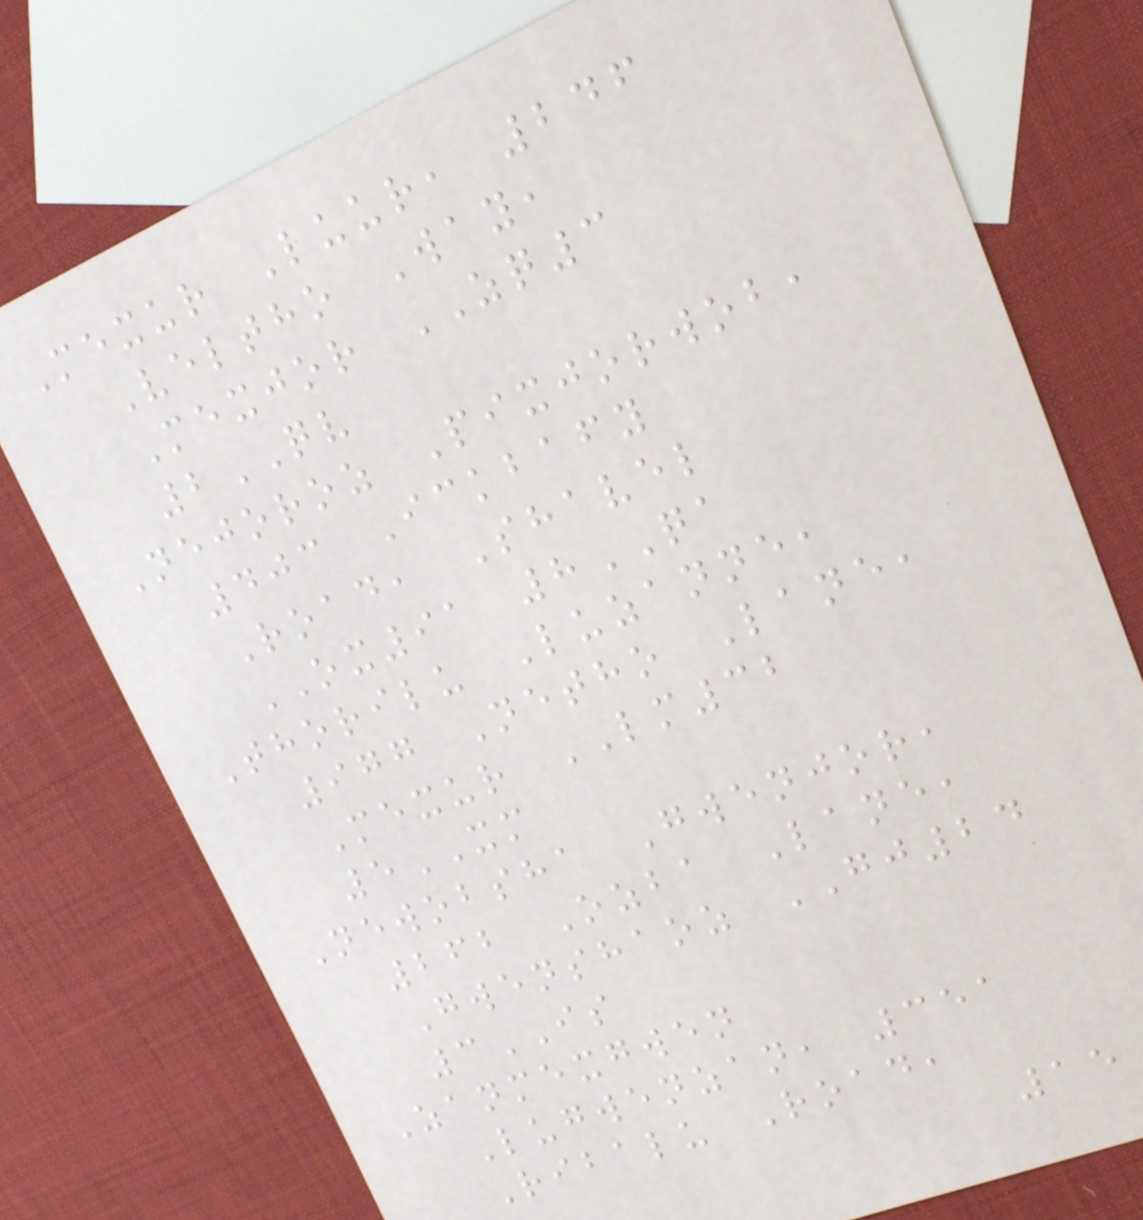Mexur Luur, 246
Veltho Way,
Mexjor ZQ3
2QV
Nejoroz Pixjorwob,
403 Ickbafy
Road, Shavel
OX91 8QA
Thorilu Luzanne,
977 Netho Lane,
Mexur LM32
5XM
Newobsha Gwenjor,
262 Ozba Lane,
Gwenshaoz GJ24
3IS
Zanmexgwen
Lugwenzan, 351
Ribalu Road,
15
